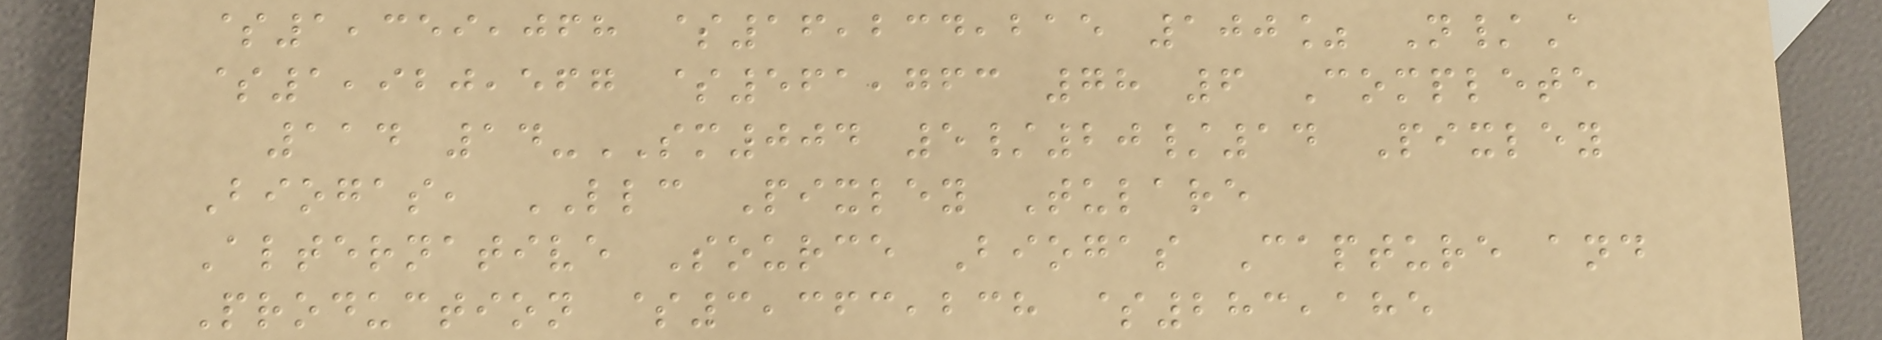$1,359,068 $16,234,215 100% N/A
$1,920,567 $561,763 78 6 Complete
114 14-SM004 5/20/14 Pixley
Biogas, LLC Pixley Tulare
Alternative Source Biogas Capture and
Production $3,363,238 $283,185
